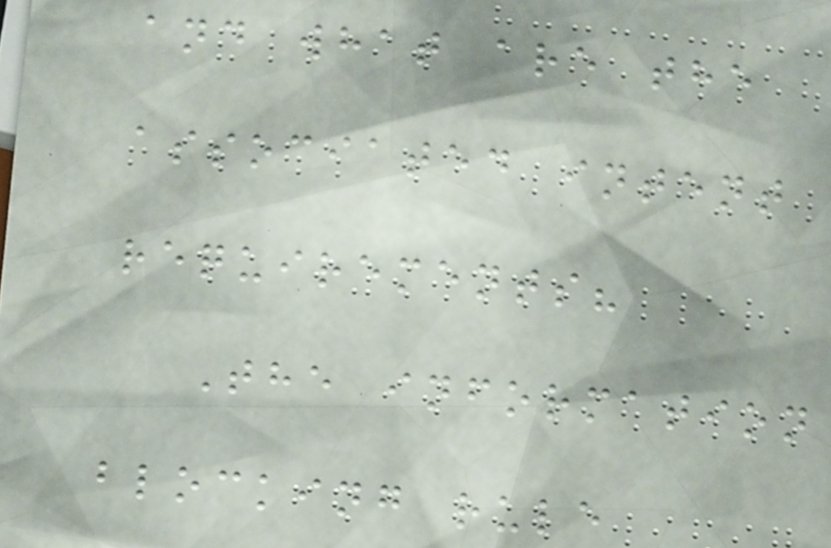and what are the
associated intent
requirements?
The information
blocking rule
